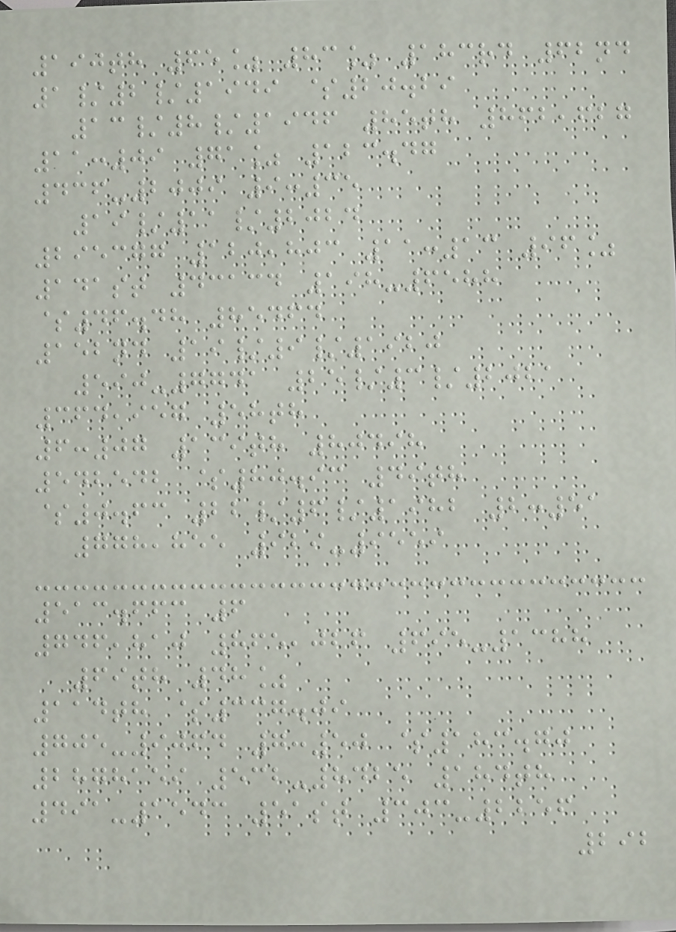190th 65% 83% 183rd 62nd
1/2/1949 $20.29
13/8/1946 85th 862,627
11:09 71% 123.47
436-2009 9:35
19/11/2024
295377 120,803 11:13 96%
141st 43134 198-6588
$46.48 85464
152nd 19/9/1920
590-7741 25/3/2021
364,957 58th
6:07 139th 80498
542542 $80.93 49th
$0.63 22/6/1982 2:51
778,855 929-9559
513.663 6
746,810 865,026 695-1388
69th 48%
114th $337.09
705-9064 7:50 $183.70
2878159 532-8425 184th
491-1543 51st 303-2256
292
